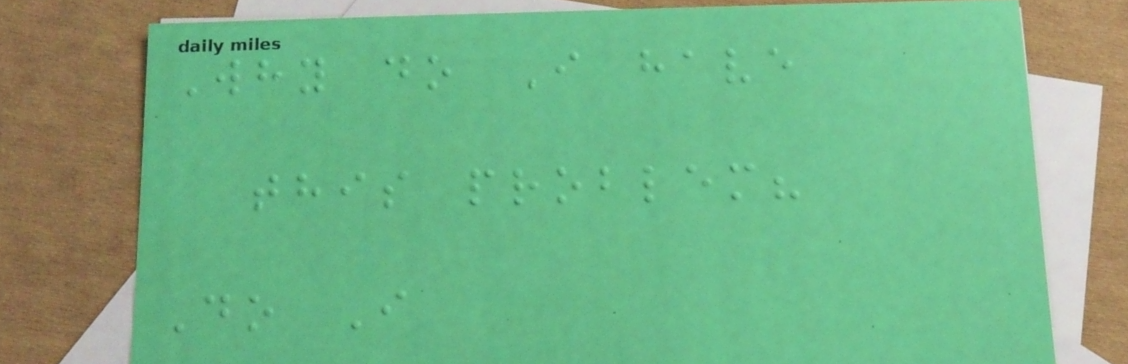Why do I have
this problem?
Do I
